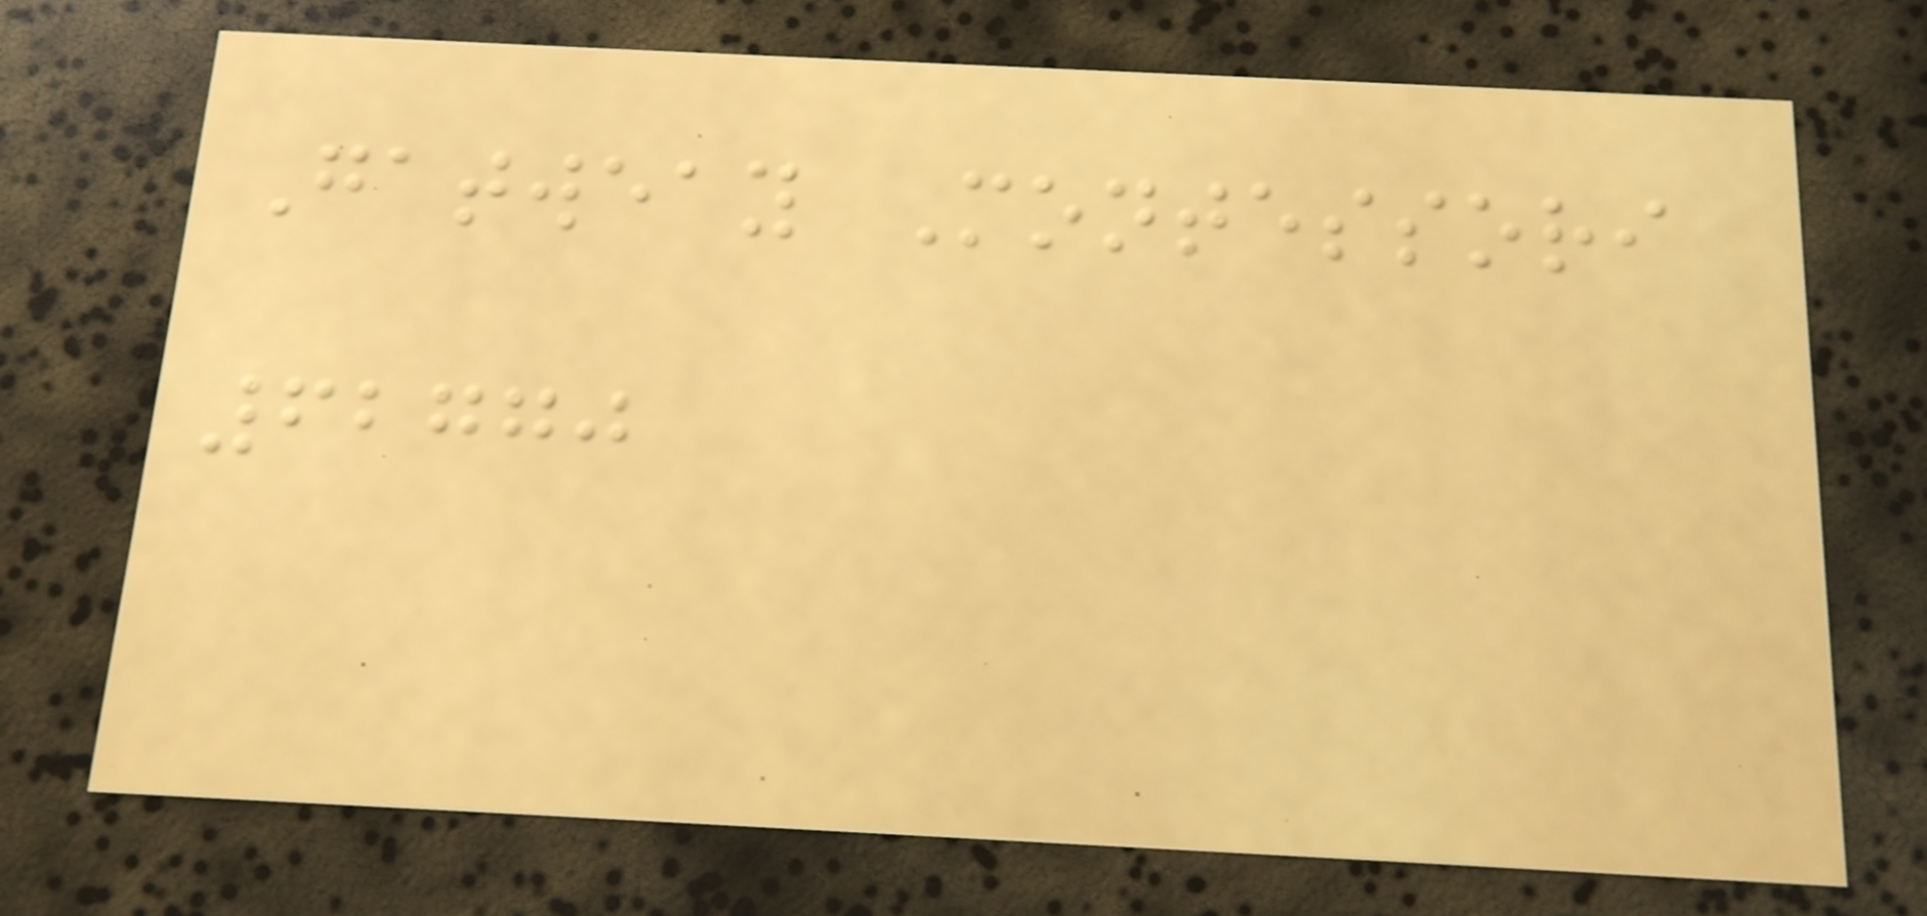Gatweay Montessori
62770
